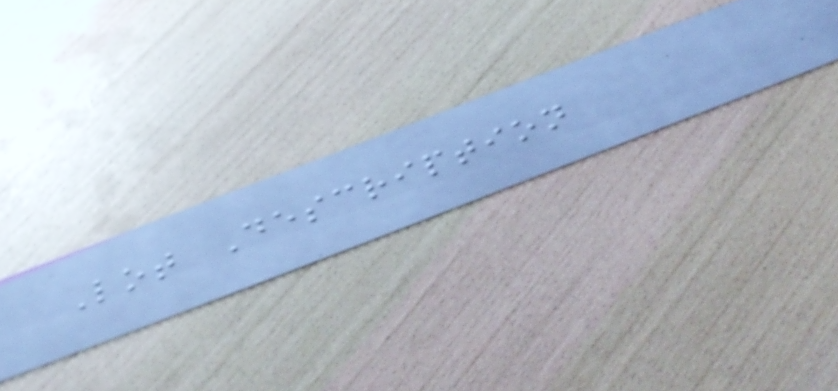Lot Description
